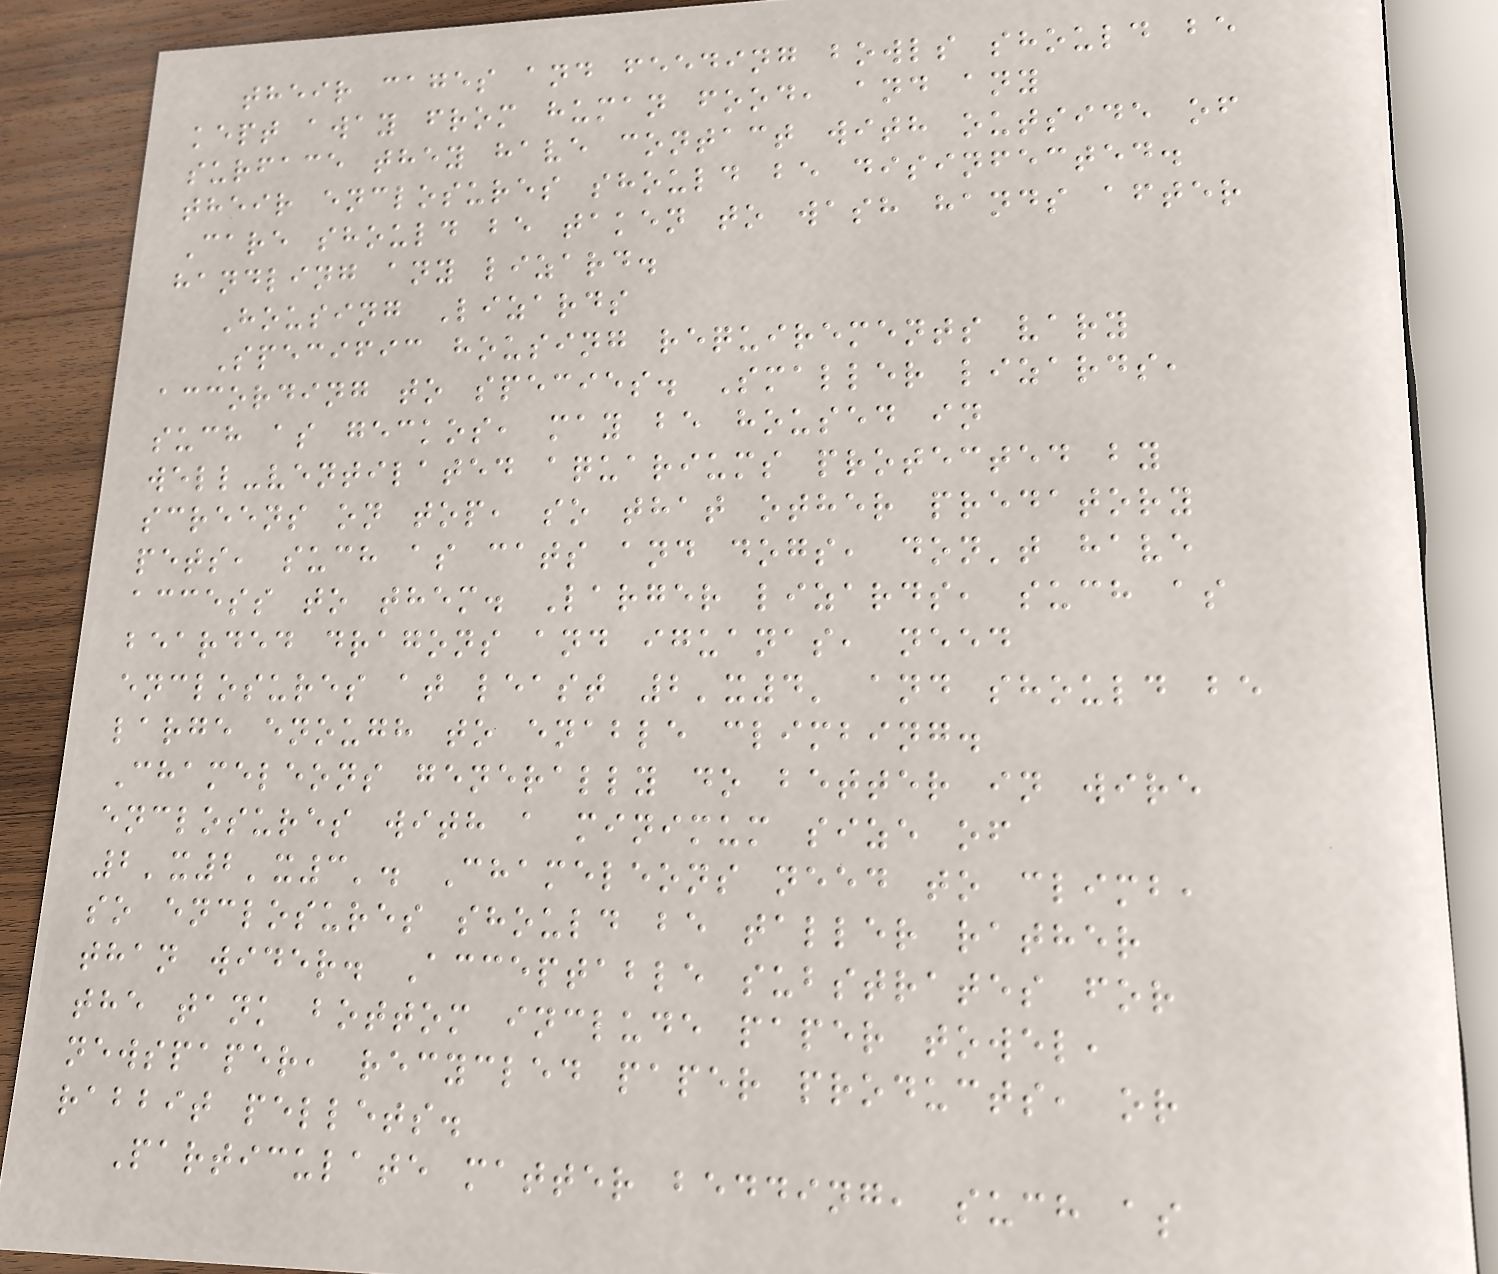their cages and feeding bowls should be
kept away from human food, and any
surface they have contact with outside of
their enclosures should be disinfected.
Care should be taken to wash hands after
handling any lizard.
Housing Lizards
Specific housing requirements vary
according to species. Smaller lizards,
such as geckos, may be housed in
well-ventilated aquariums protected by
screens on top, so that other predatory
pets, such as cats and dogs, don't have
access to them. Larger lizards, such as
bearded dragons and iguanas, need
enclosures at least 2'x4' and should be
large enough to enable climbing.
Chameleons generally do better in wire
enclosures with a minimum size of
2'x2'x3'. Chameleons need to climb,
so enclosures should be taller rather
than wider. Acceptable substrates for
the tank bottom include paper towel,
newspaper, recycled paper products, or
rabbit pellets.
Particulate matter bedding, such as
